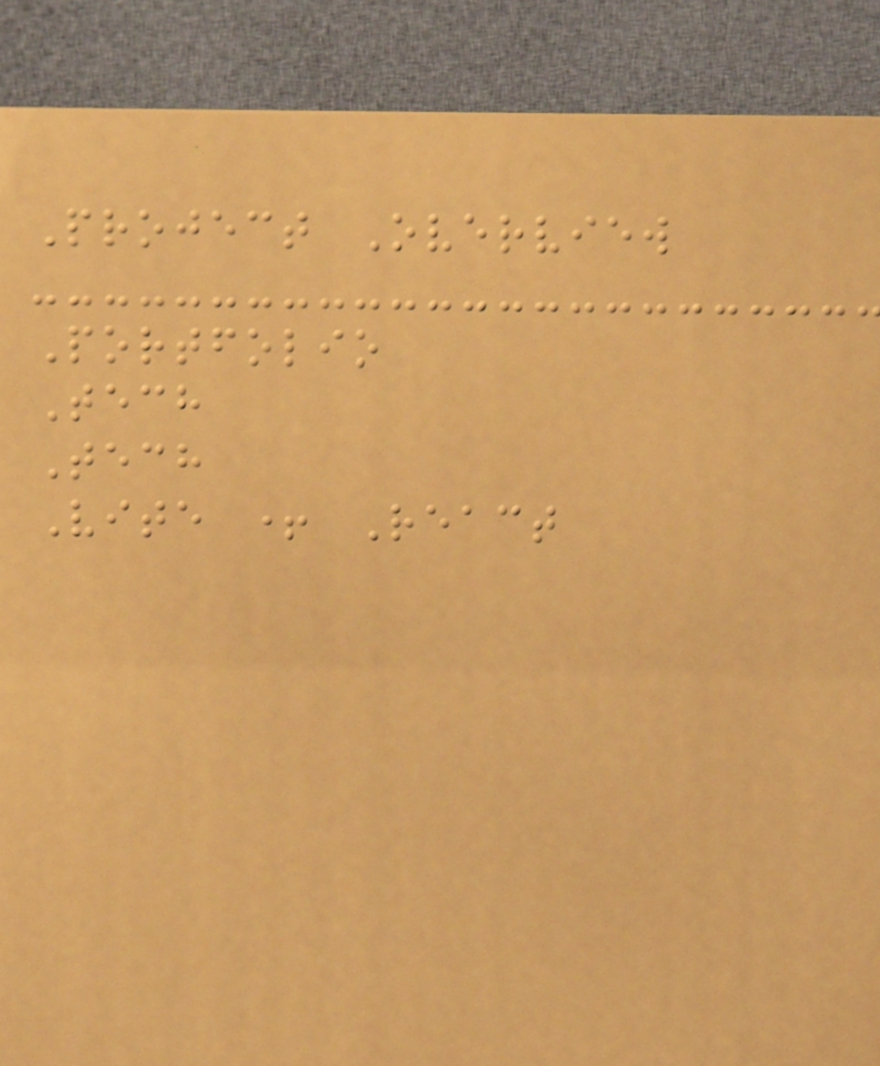Project Overview
Portfolio
Tech
Tech
Vite + React
